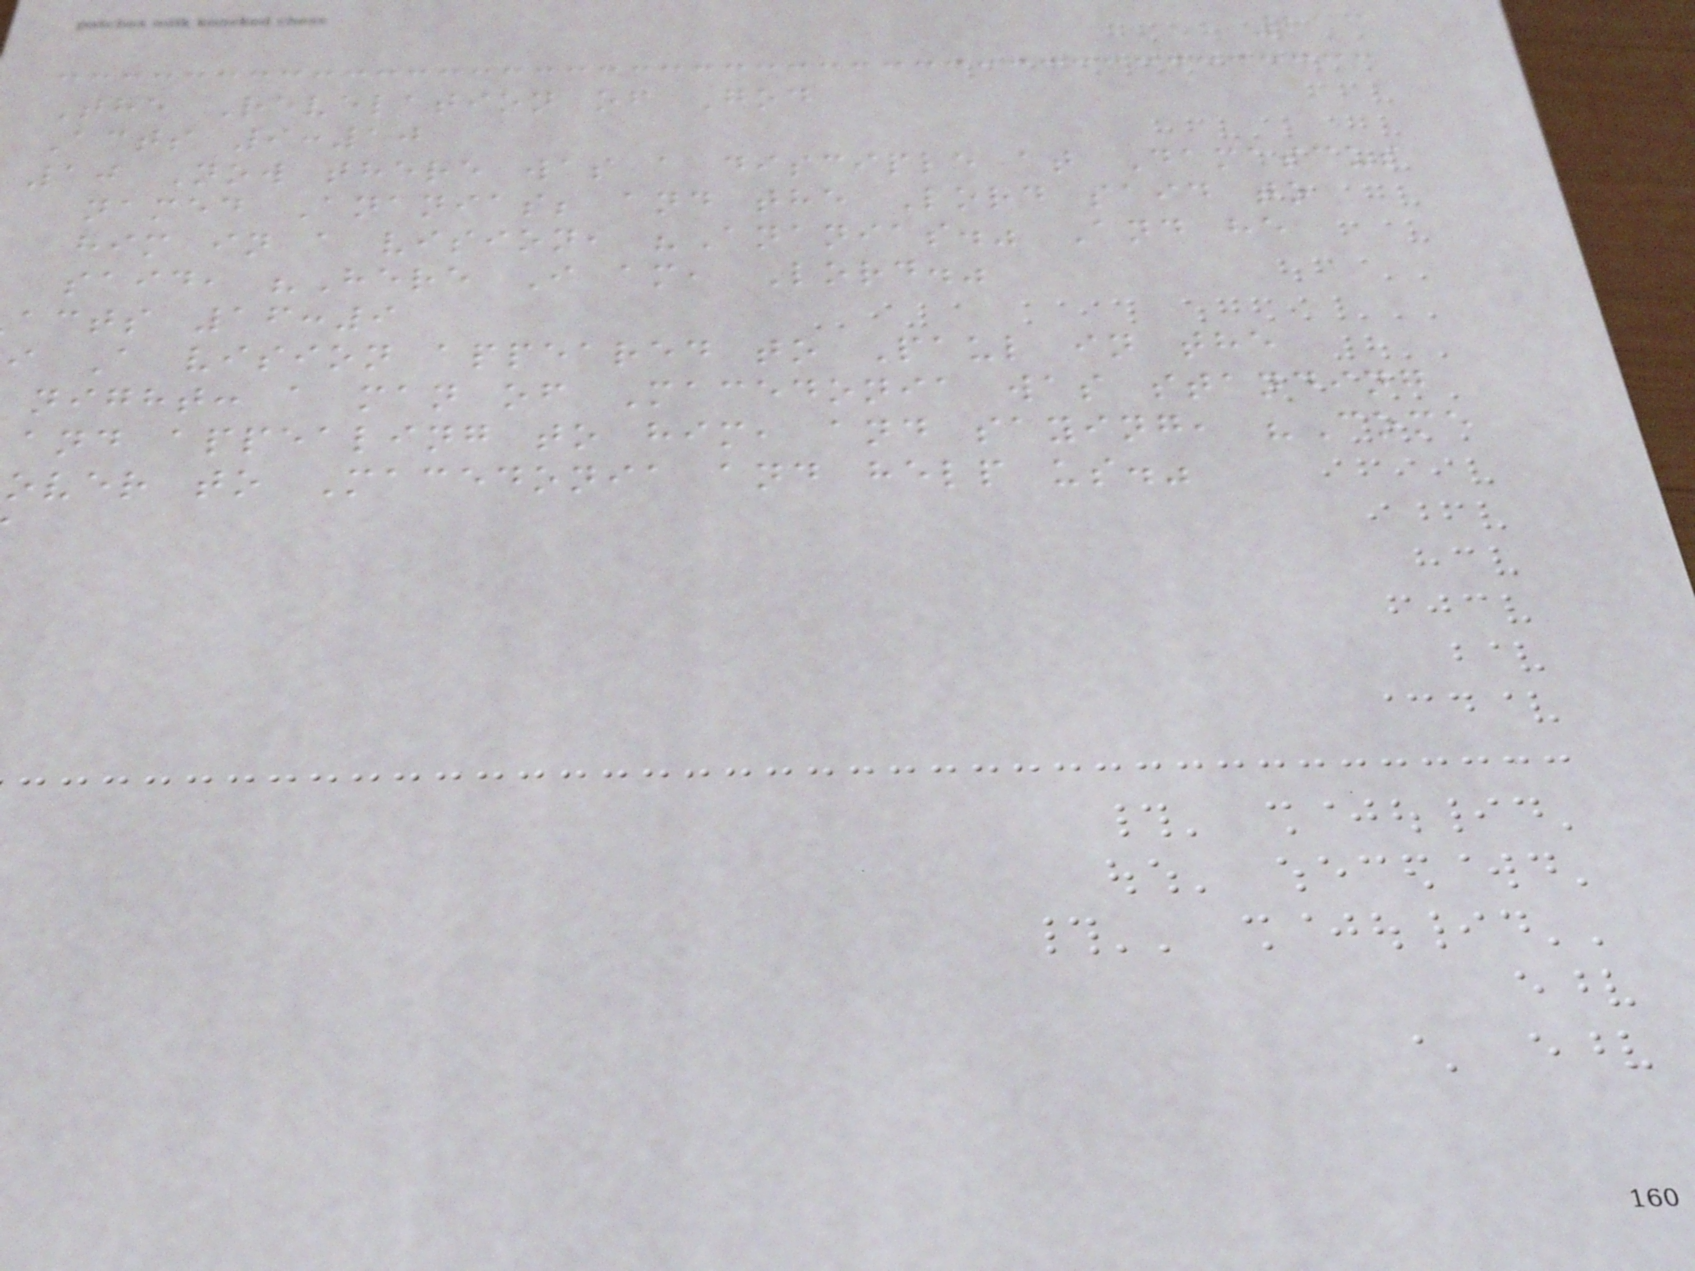213
The Revelation of God
Acts 9:10
10 Now there was a disciple at Damascus
named Ananias; and the Lord said to
him in a vision, "Ananias." And he
said, "Here I am, Lord."
acts 16:9
i A vision appeared to Paul in the
night: a man of Macedonia was standing
and appealing to him, and saying, "Come
over to Macedonia and help us."
